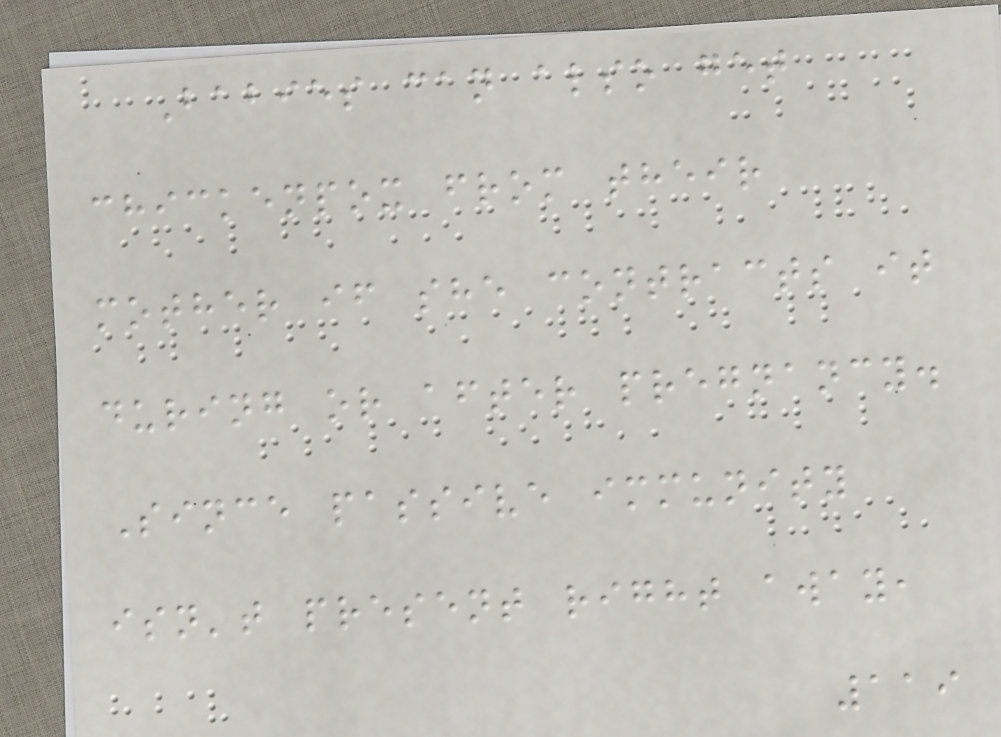Babies can also get
chickenpox from their
mother if she contracts it
during or after pregnancy.
Since passive immunity
isn't present right away,
119
